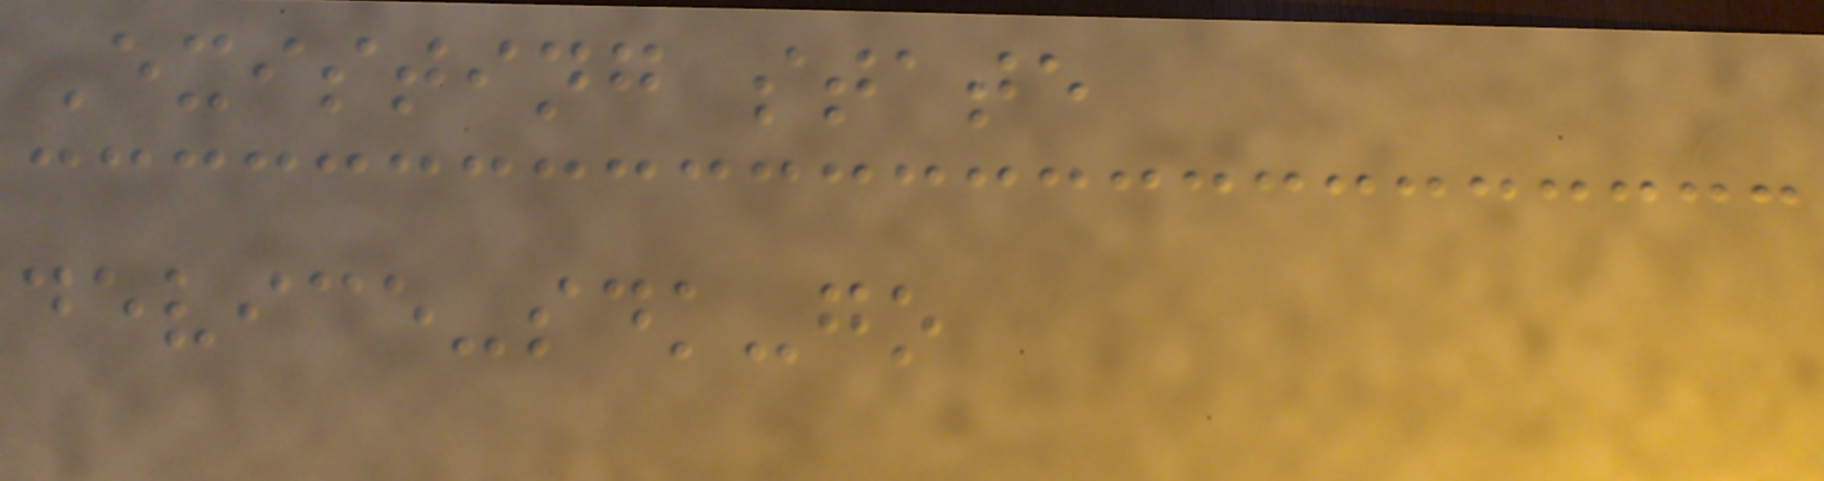Existing state
device-sdk-go
